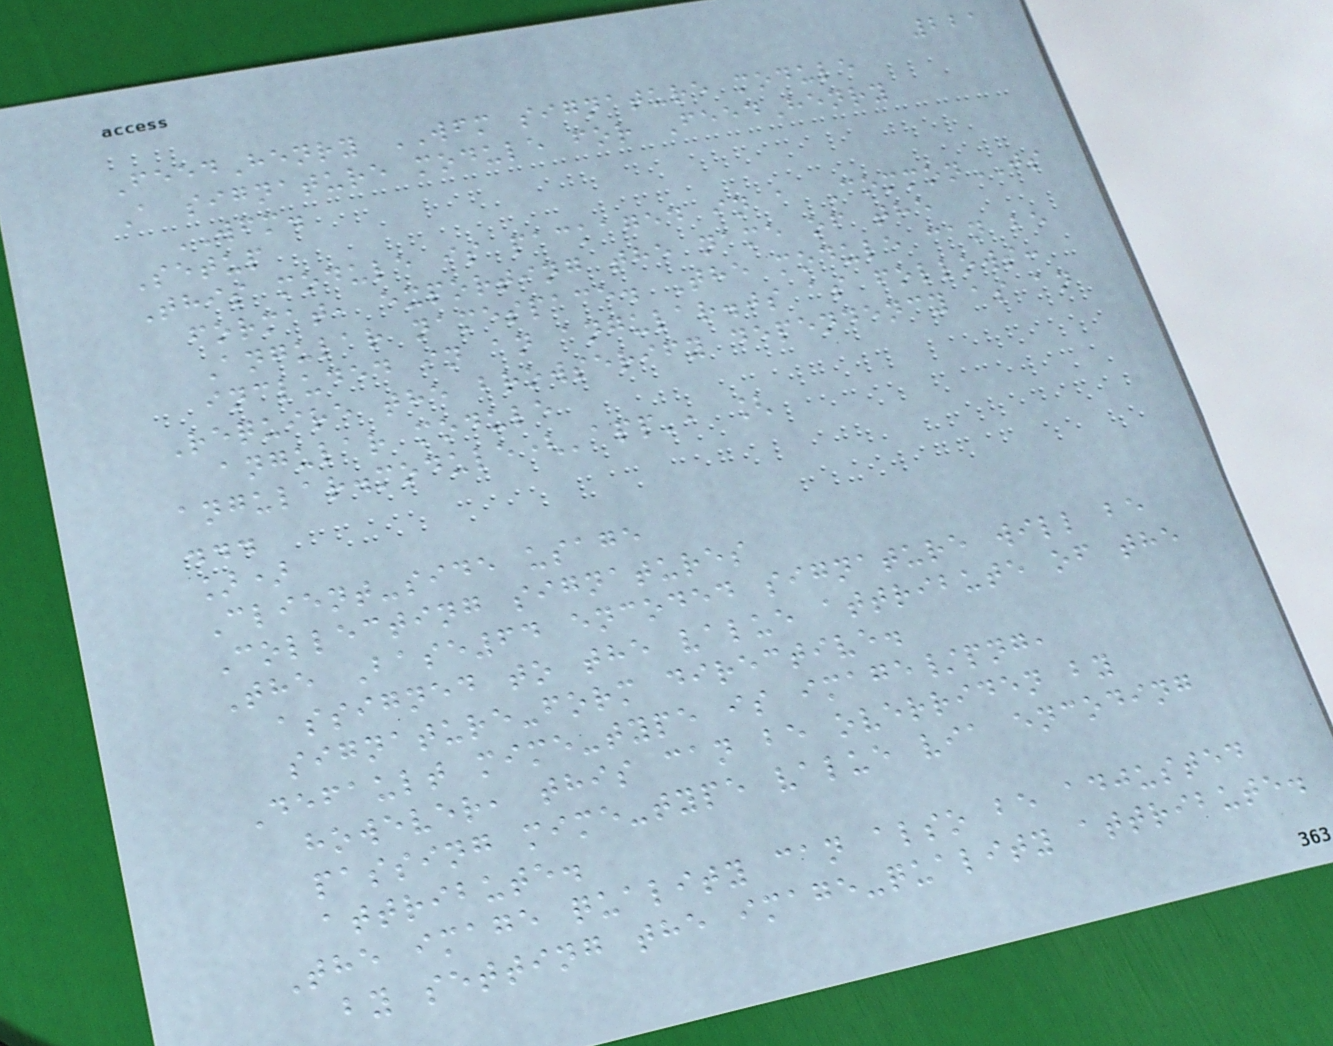221
FeedHenry WFM signature module
A signature module for FeedHenry
WFM.
Setup
This module is packaged in a CommonJS
format, exporting the name of the
Angular namespace. The module can be
included in an angular.js as follows:
Require the browserify dependency as an
angular module
angular.module('app', [
...
])
Client-side usage
Collecting signatures
The Base64 encoded signature will be
assigned to the value attribute of the
signature-form directive.
Default mime-type is image/png,
however, this can be overriden by
passing mime-type value via encoding
attribute.
The image quality can also be adjusted
by setting the image-quality attribute.
